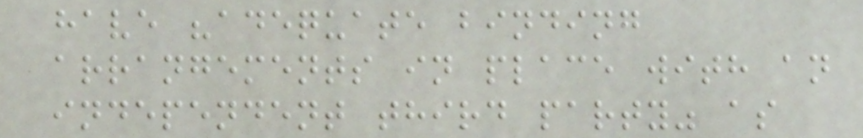have "adequate binding
arrangements in place with an
independent third party" as
